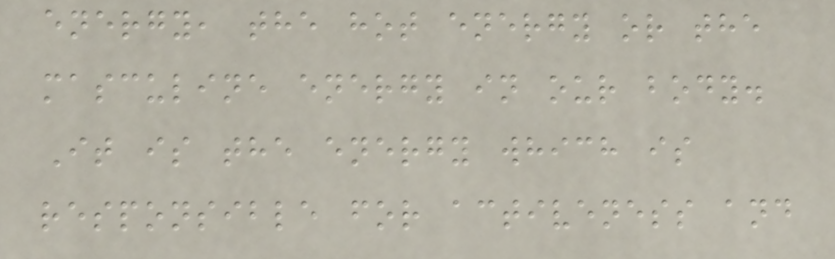energy, the hot energy or the
masculine energy in our body.
It is the energy which is
responsible for activeness and
